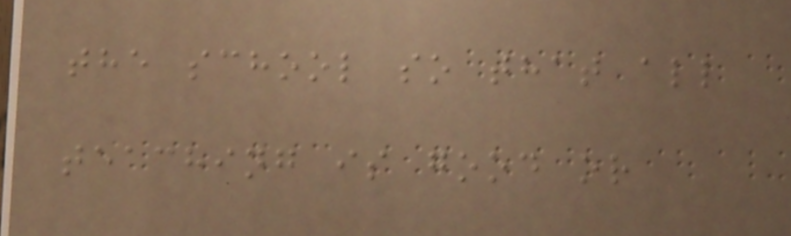the school so that all
teaching is good or
